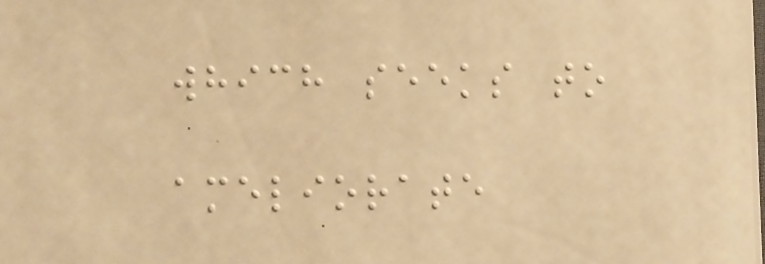which seeks to
ameliorate
